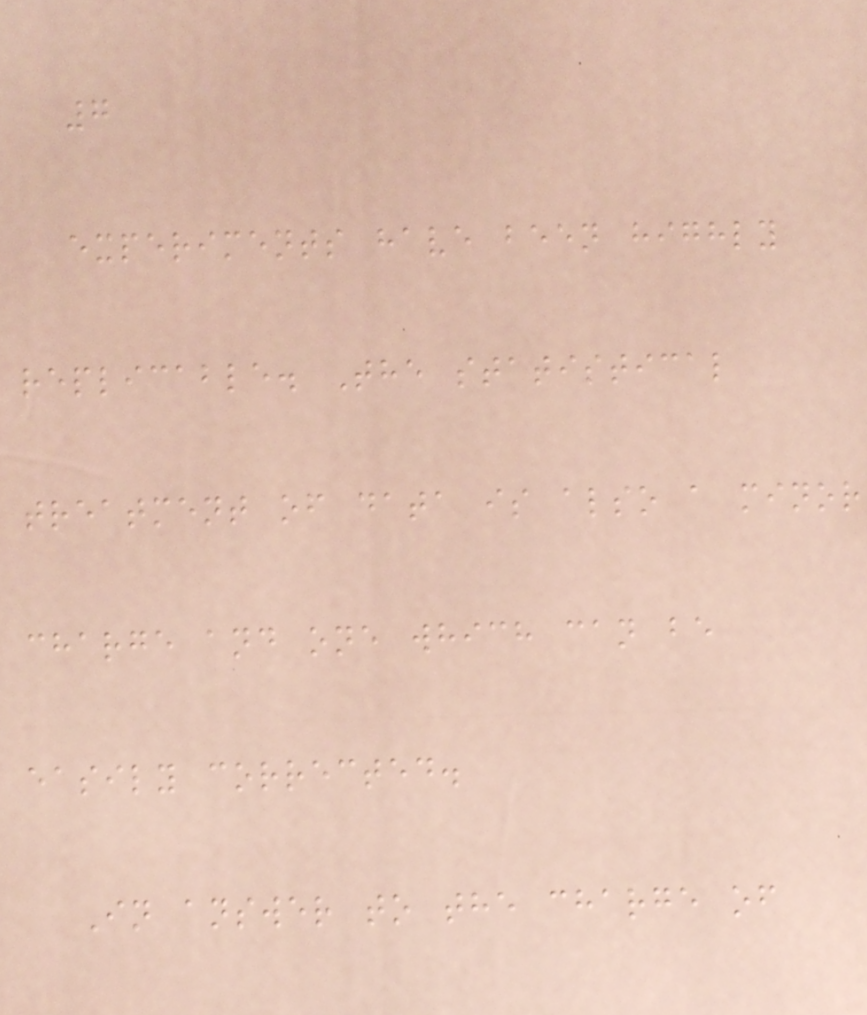7
experiments have been highly
replicable. The statistical
treatment of data is also a minor
charge and one which can be
easily corrected.
In answer to the charge of
